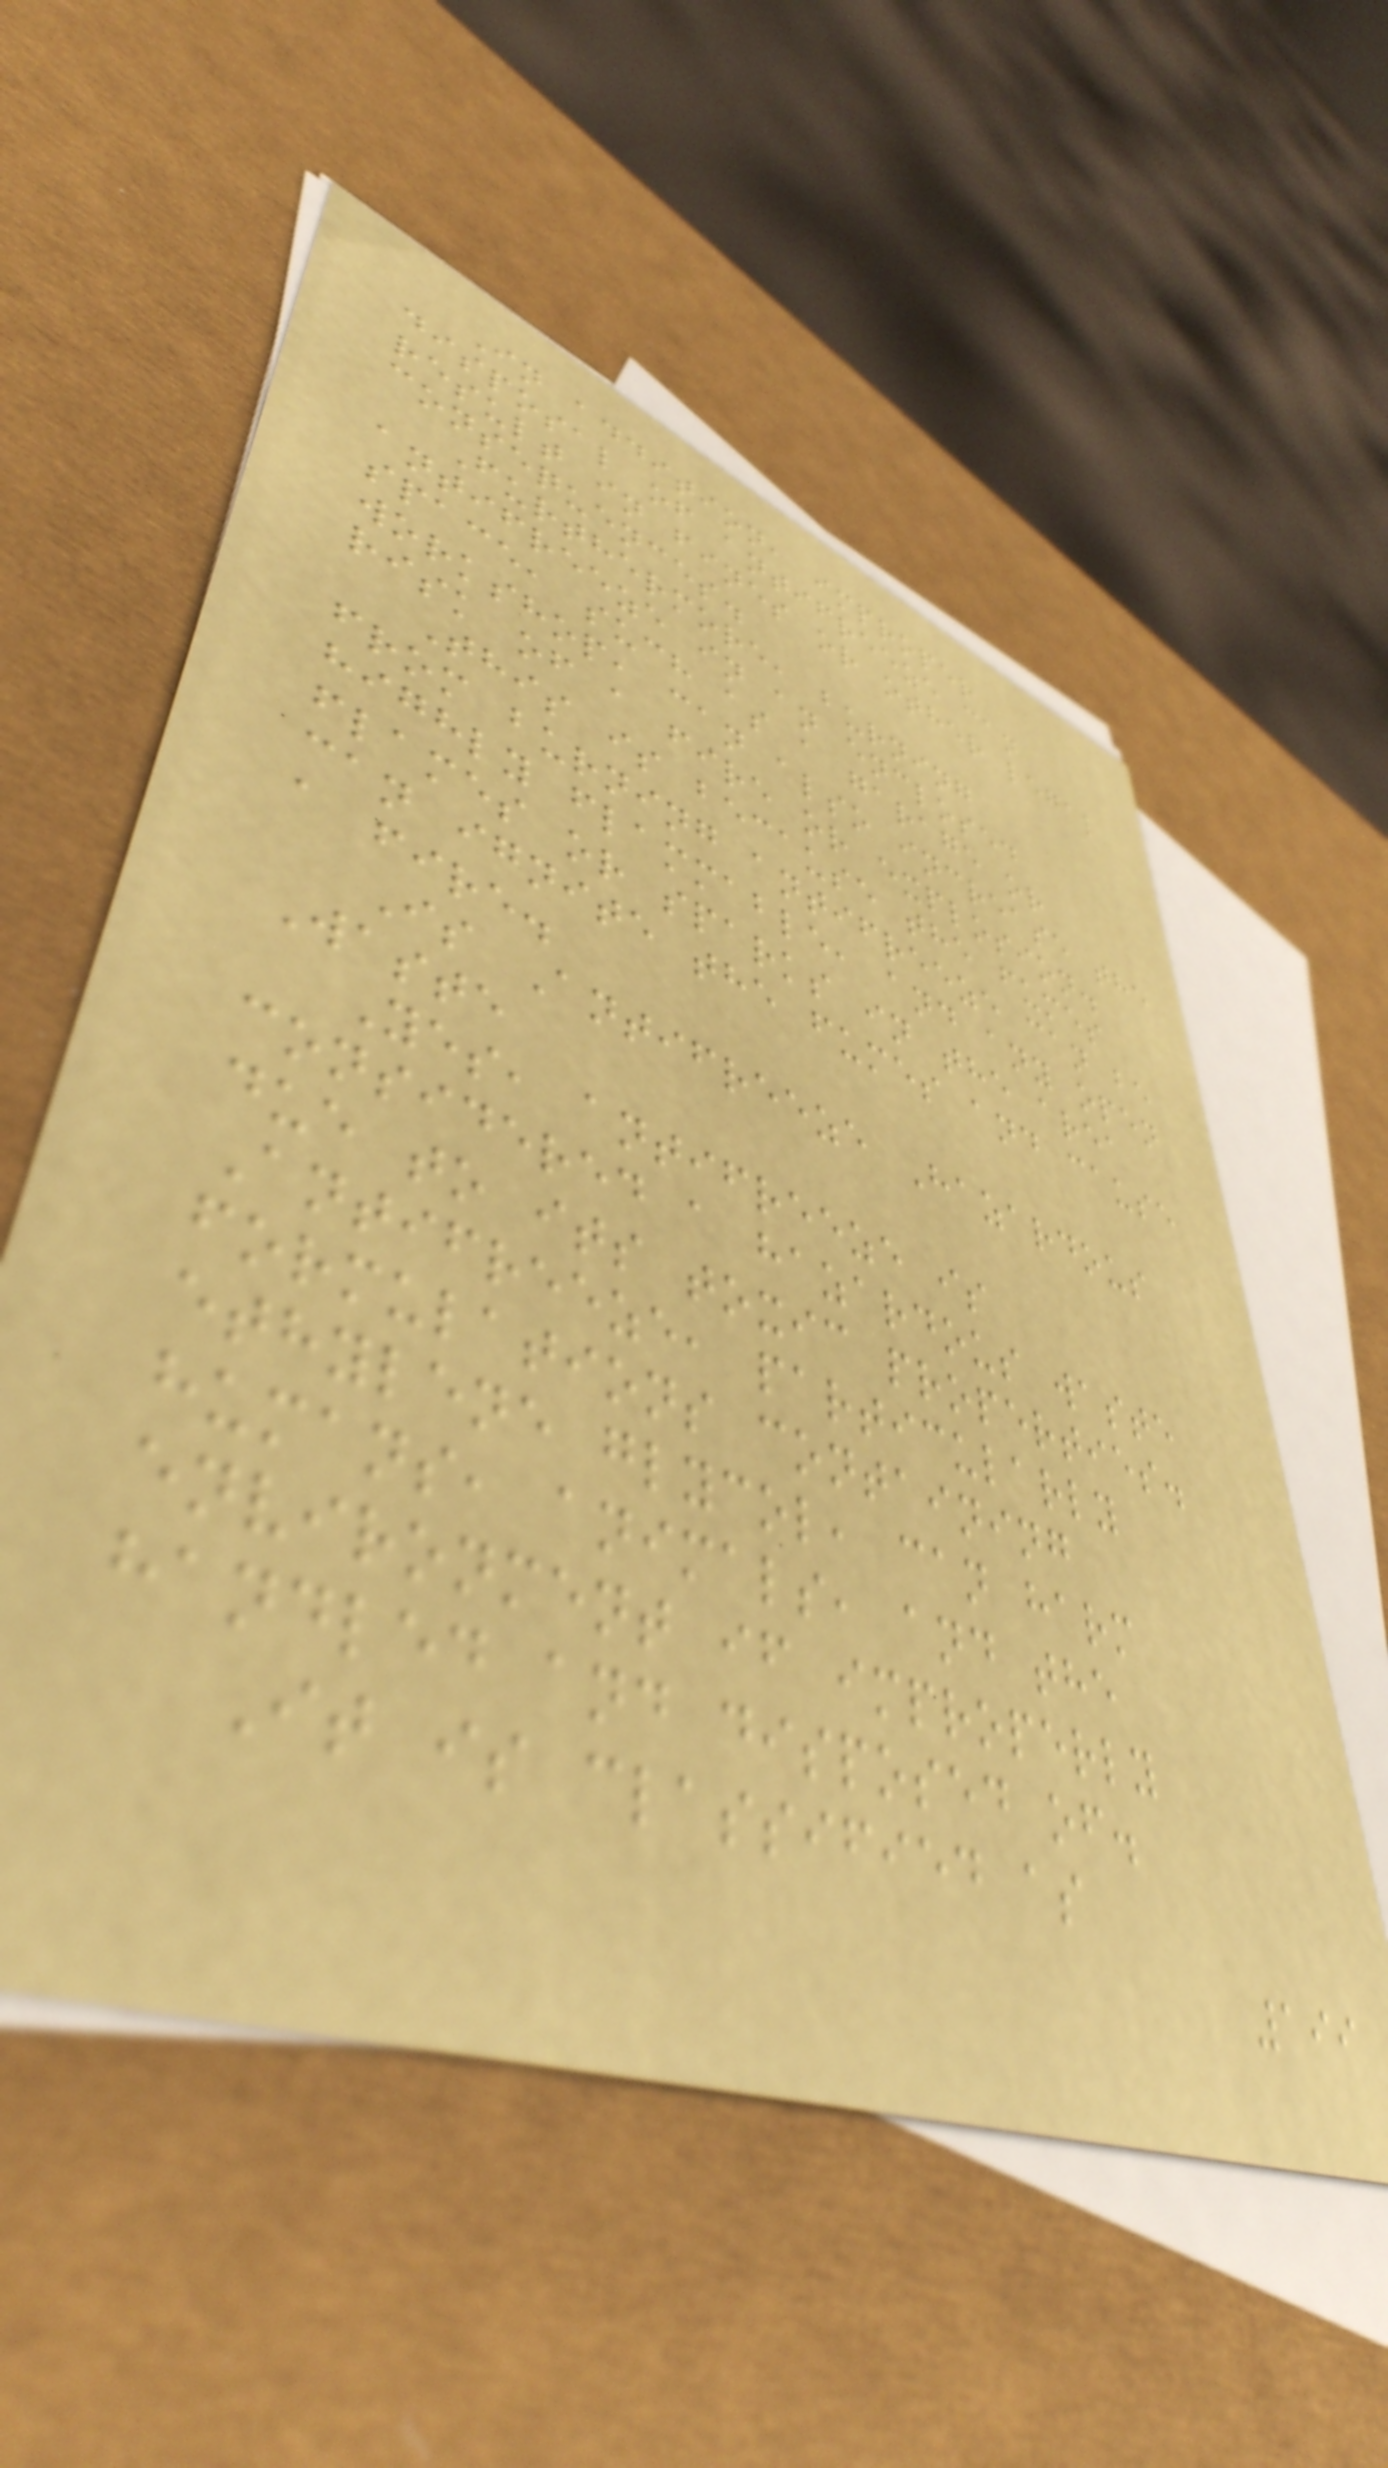In addition, improper
disposal of antifreeze can
result in fines or other legal
consequences.
Furthermore, burning
antifreeze in an enclosed
space, such as a garage or
workshop, can also increase the
risk of a fire or explosion.
This is because the fumes
from burning antifreeze can be
highly flammable, and any open
flames or sparks in the area
can ignite the fumes and cause
a fire.
Is Antifreeze Hazardous
Waste
Yes, antifreeze is
considered a hazardous waste
due to its toxic properties.
Antifreeze, particularly
formulations containing
ethylene glycol, can harm
humans, animals, and the
environment if improperly
handled and disposed of.
It is classified as
199
